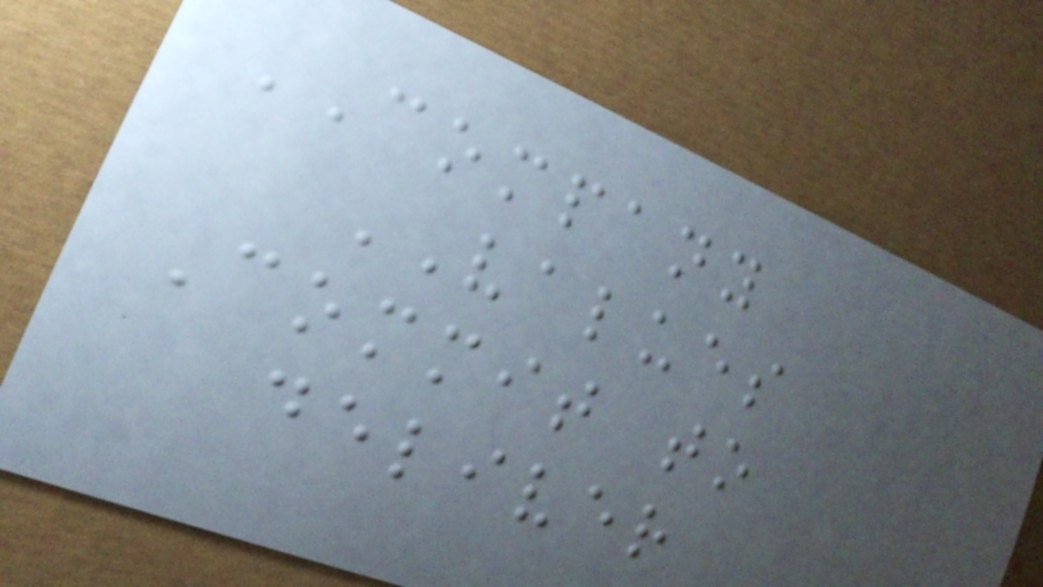COMPANY
VALUES
Commit to
deliver
